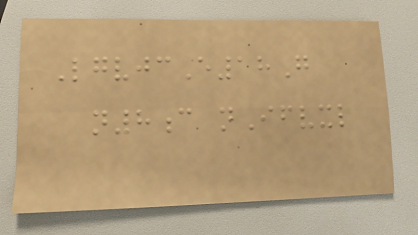LgvjcE18G
n8c nIfvxl
